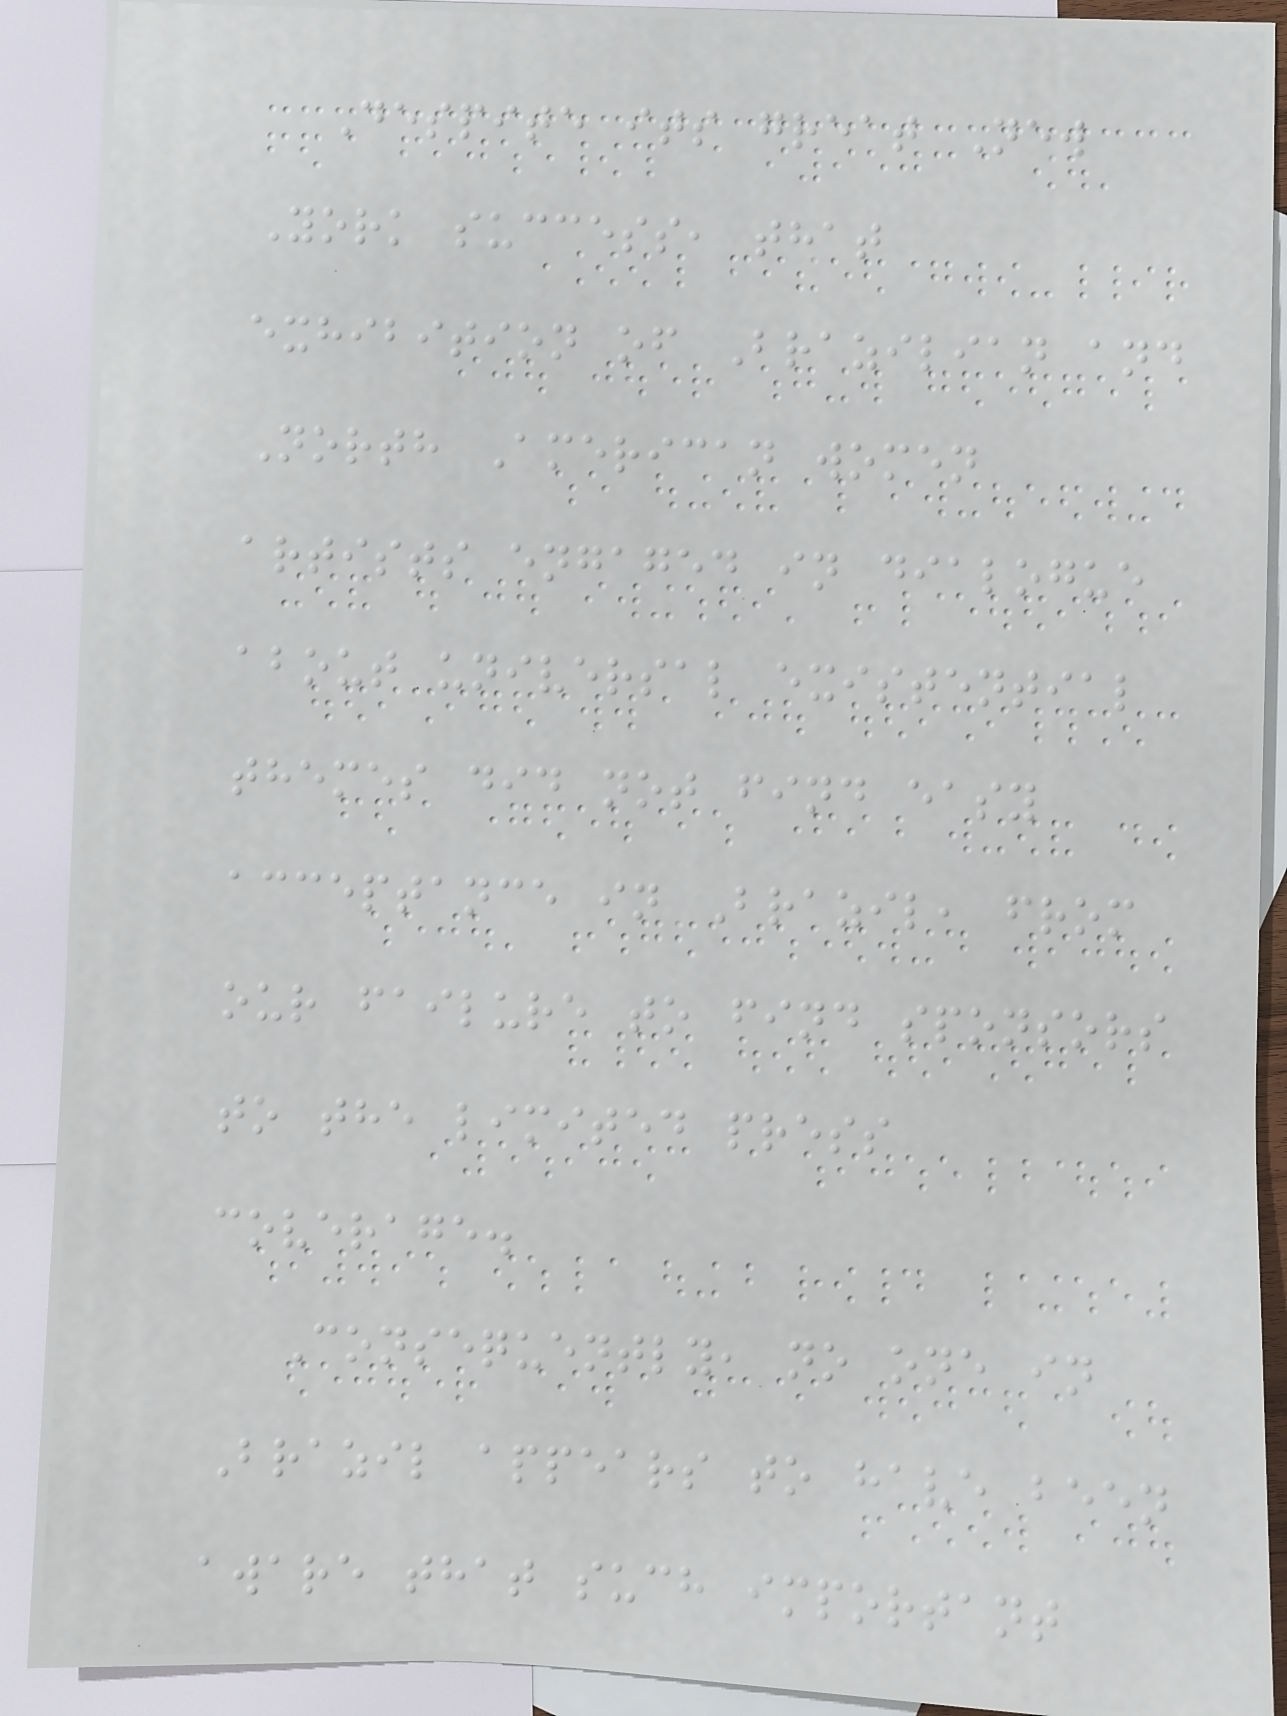Despite its great New
York success, that
exhibition of Brazilian and
North American women
artists engaged in dialogue
about universal existential
themes did not find easy
acceptance in Brazil, from
our failure to find sponsors
to the limited press
coverage.
Consequently, no one in
Brazil appears to have been
aware that such important
